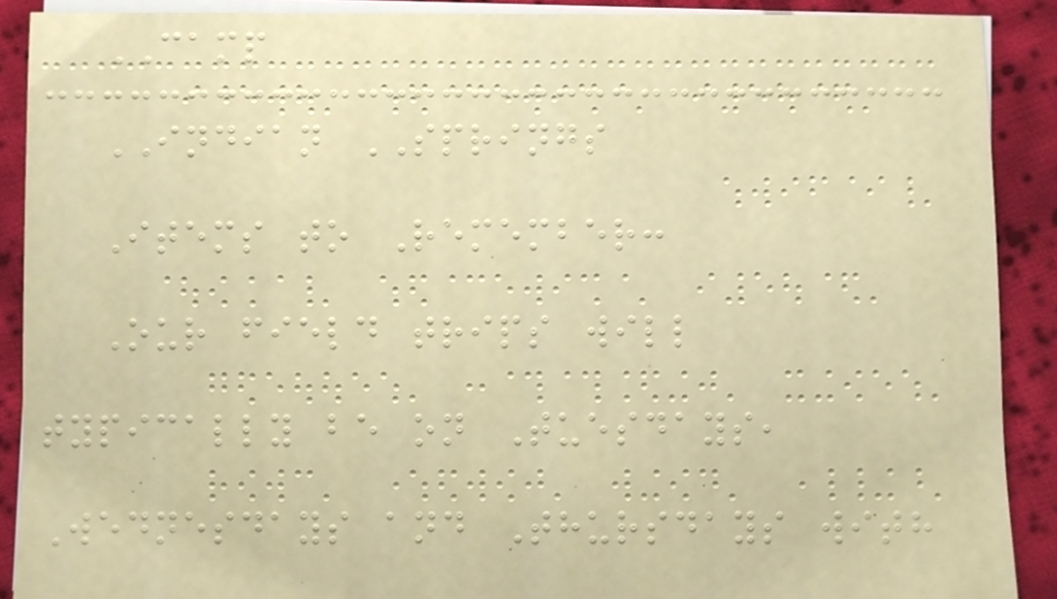CAMP
INDIAN SPRINGS
Items to Remember:
Our field trips will
typically be on Tuesdays,
Wednesdays and Thursdays with
